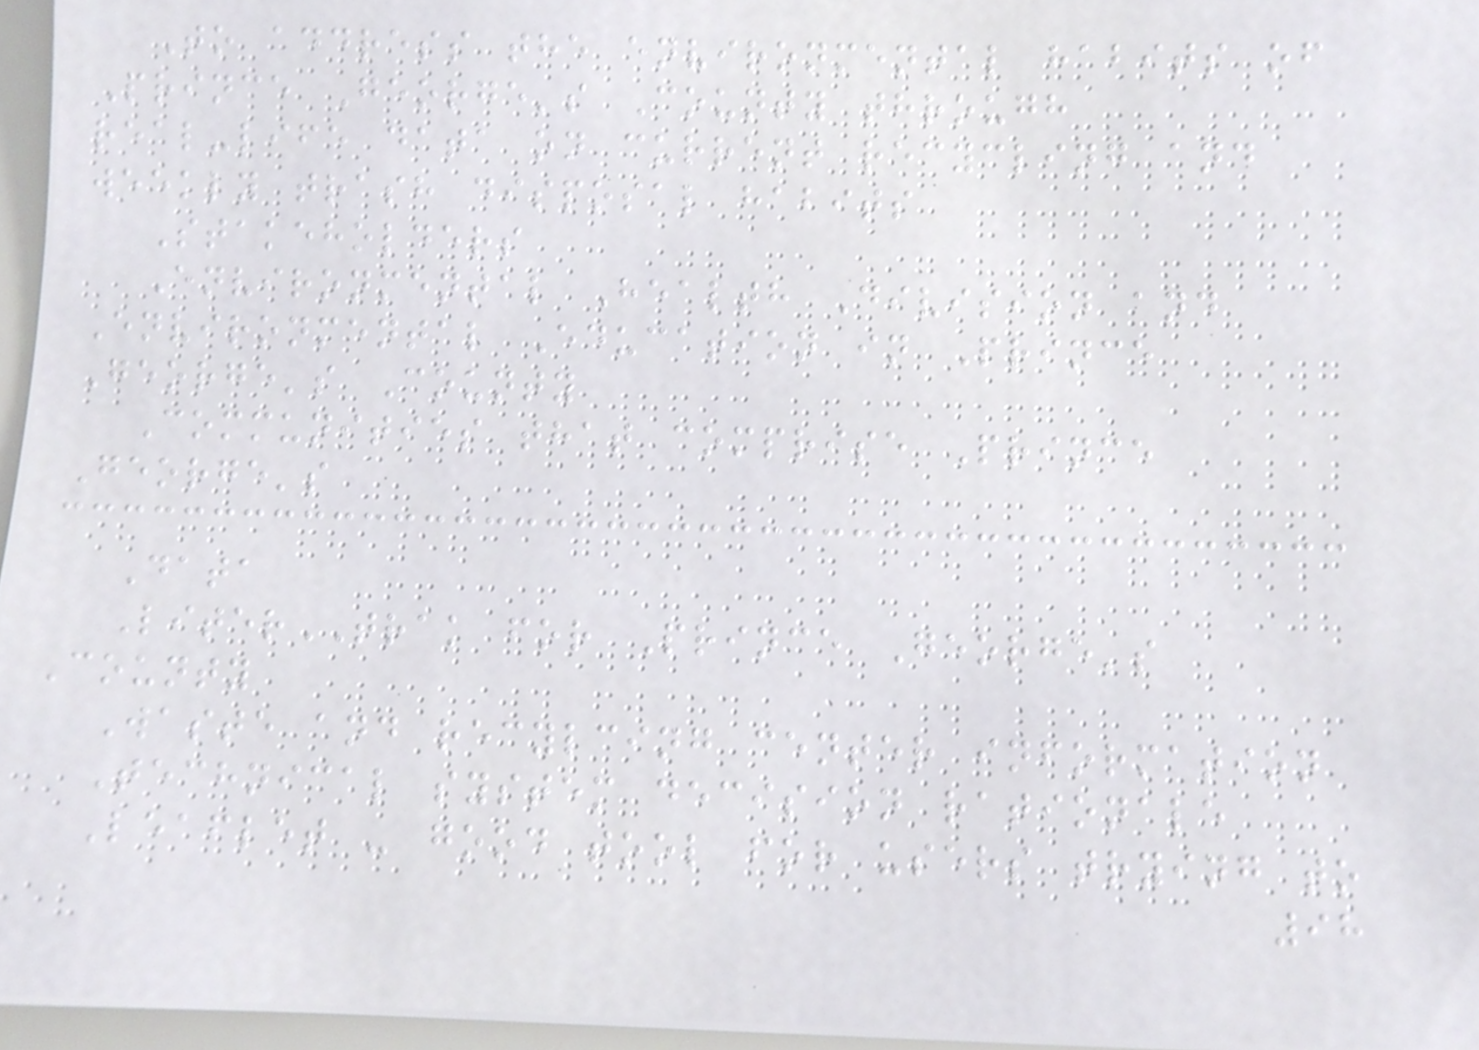To address the environmental habits of
Prince George's County through
real-life data on current recycling and
weekly trash disposal habits
Stakeholders
Environmental Health Division and
Environmental Education in Prince
George's County
Communities that comprise Prince
George's
Data
LiterTRAK for Prince George's
County
Waste and recylcing center information
Technical system decision rationale
Leaflet - good tool for users trying to
98
